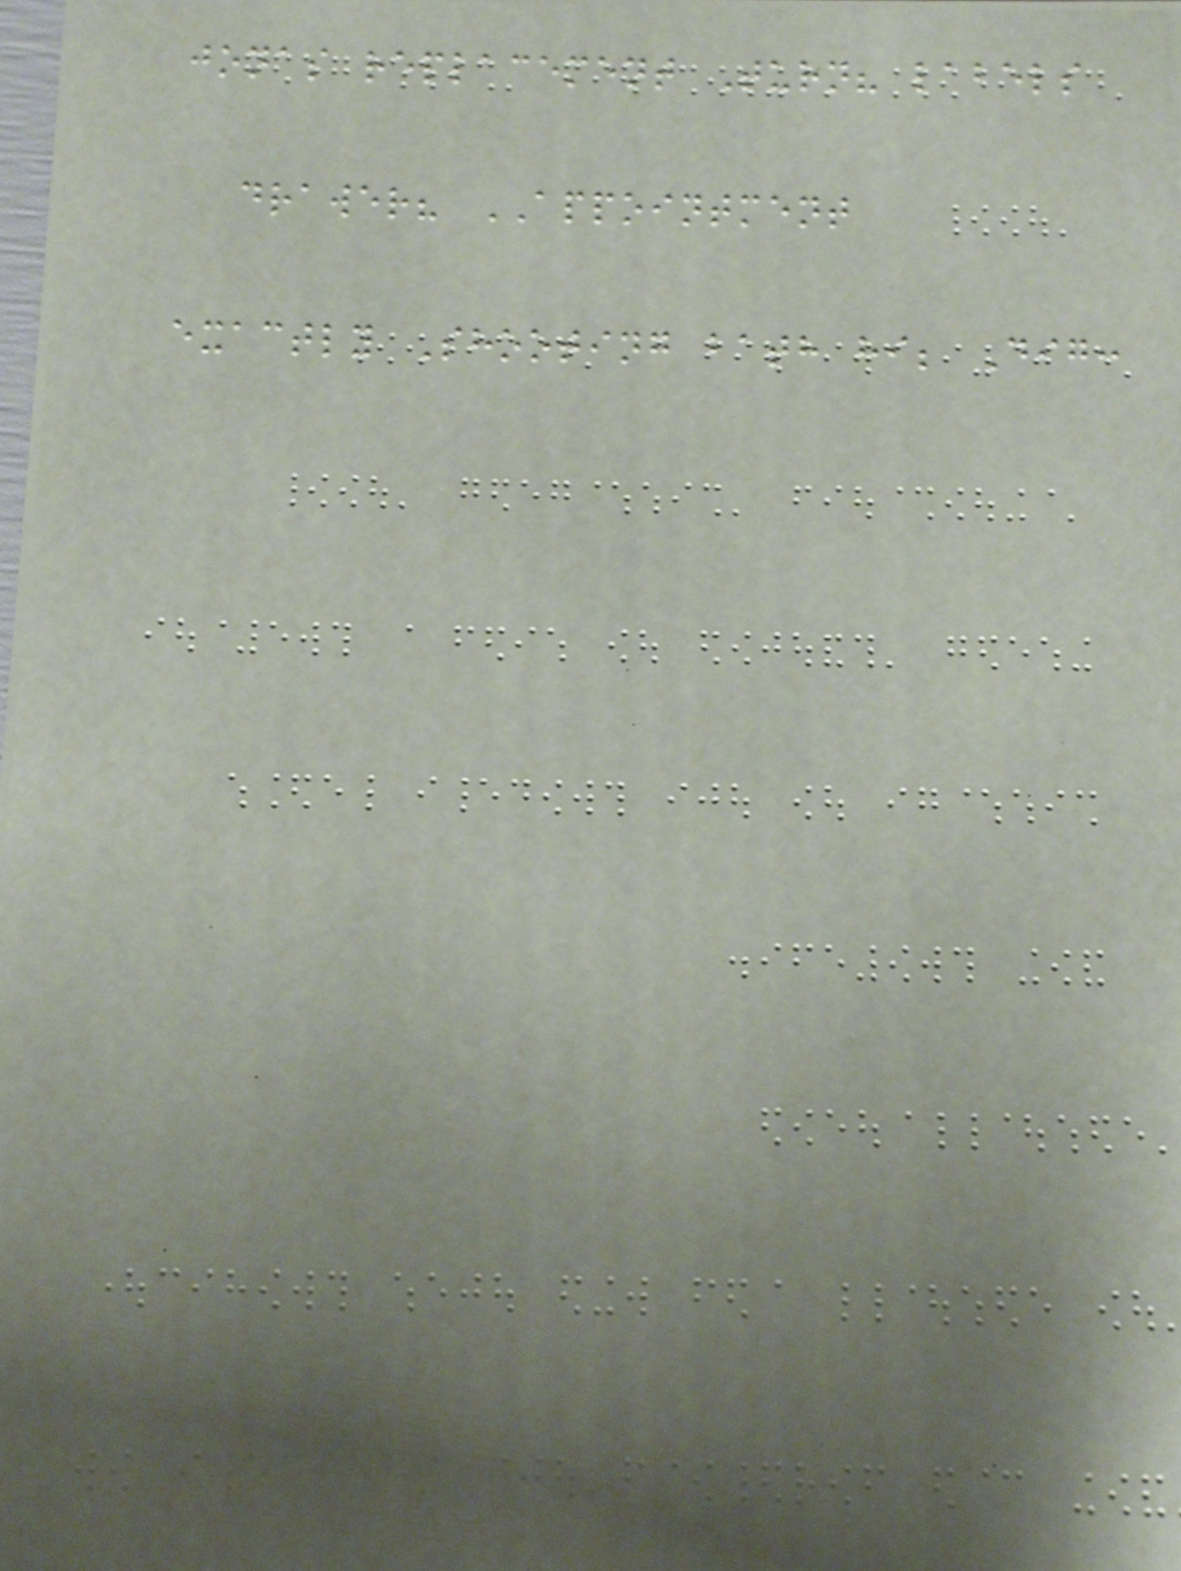jonas replacement Turn? labels
drawer? APPOINTMENT
exactly Shooting bath hi; Dig:
